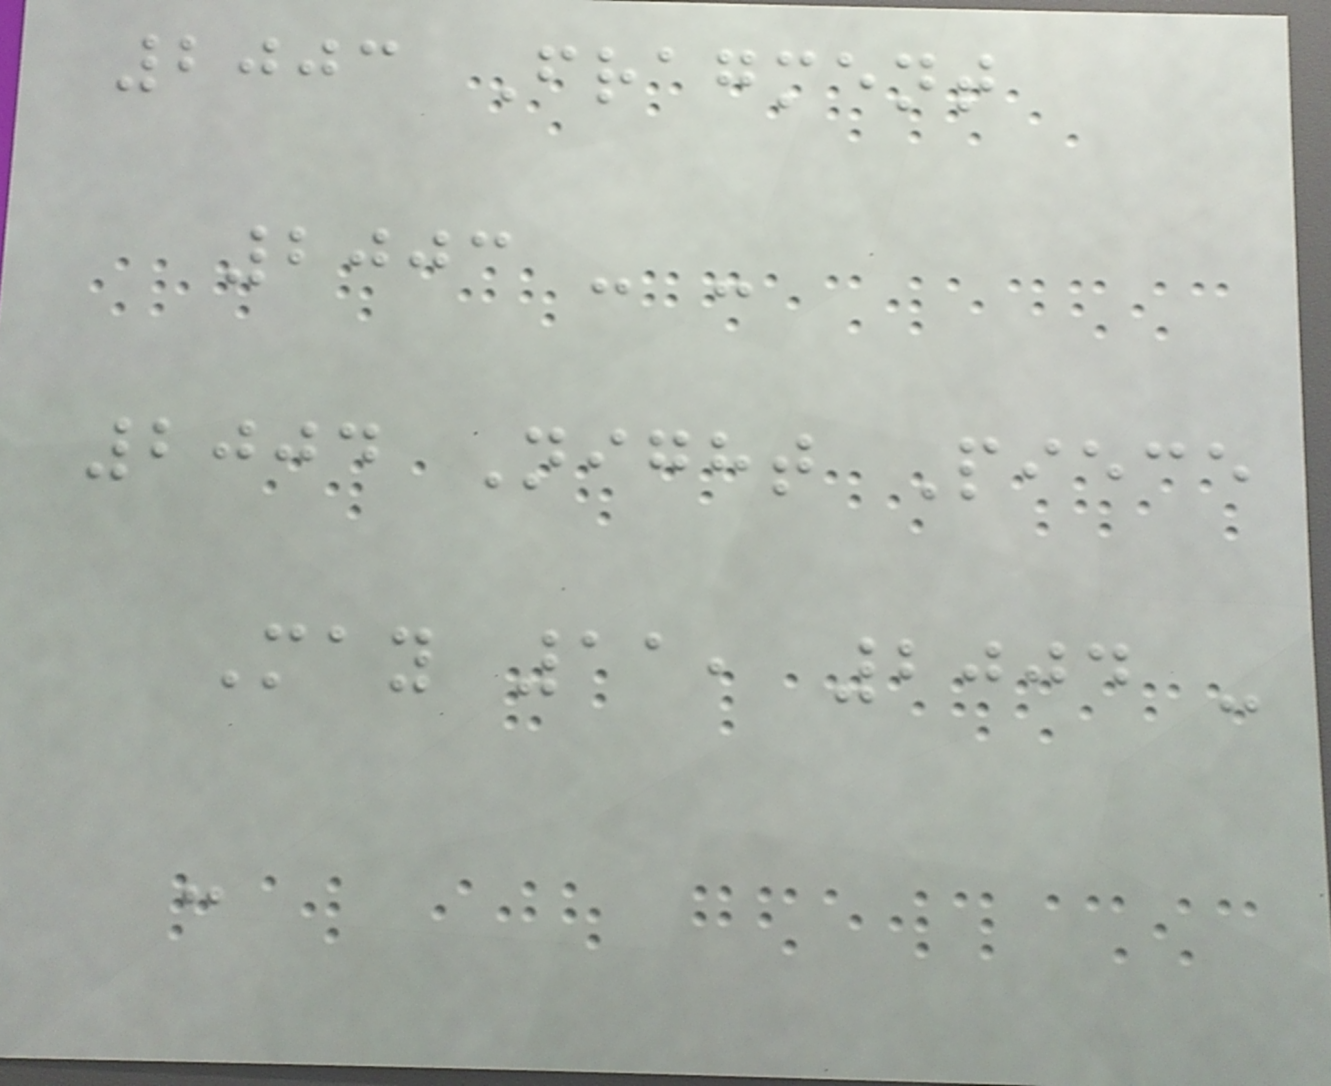2003 Fragment
2003 - -
2004 Night Piece
May 11, 2004 -
-
